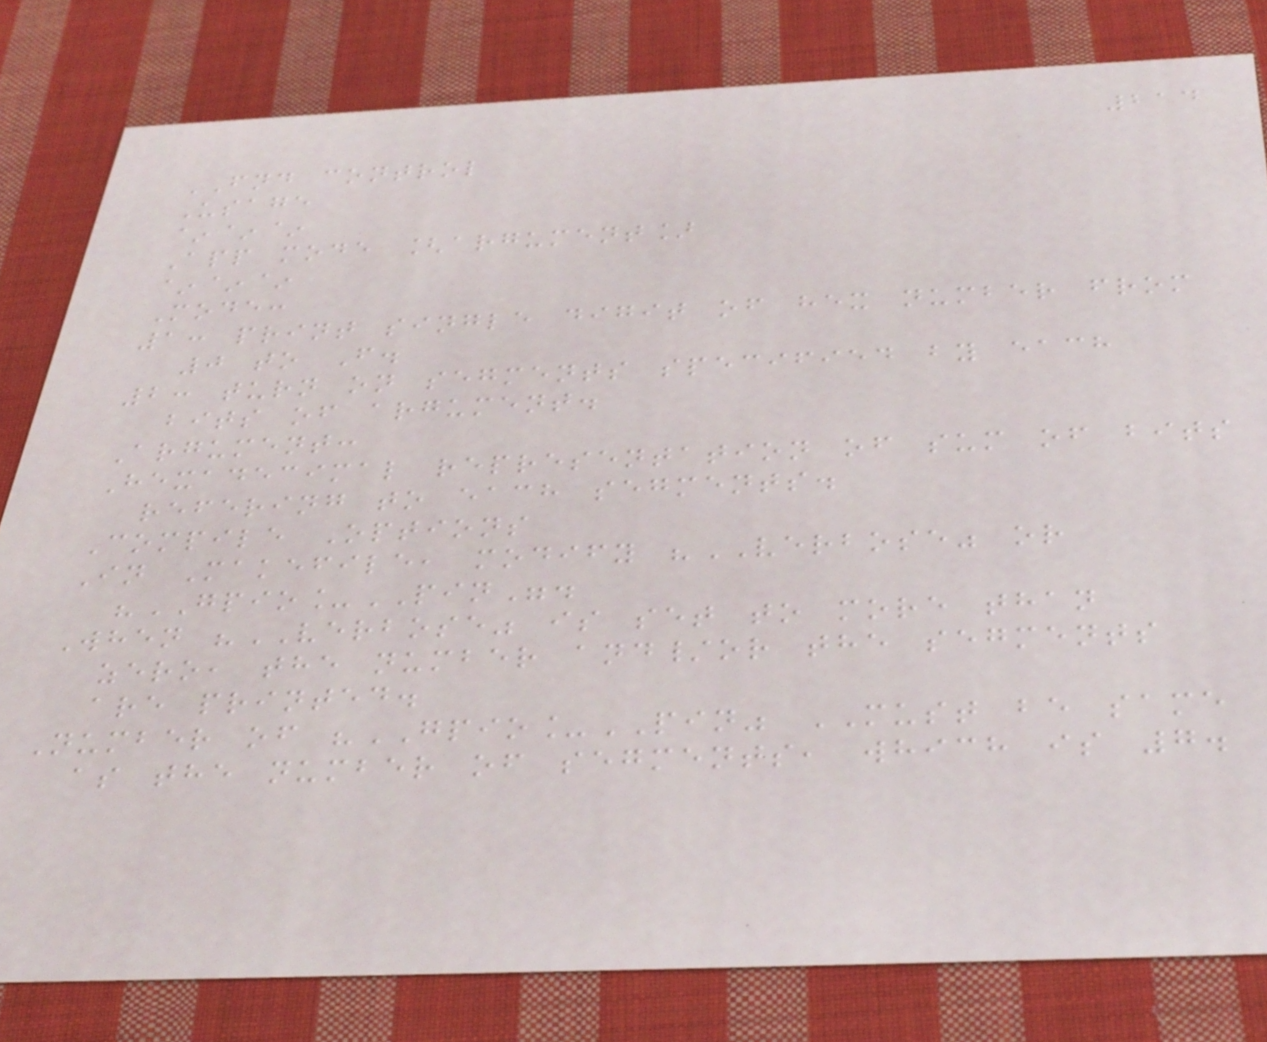214
FND control
Usage
~~~
App mode [argument]
~~~
Mode:
1: print single digit of hex number from
0 to F.
2: turn on segments specified by each
bits of argument.
Argument:
Hexadecimal representation of sum of bits
refering to each segments.
Compile Options
In Makefile, modify "VERBOSE" or
"GPIO_PIN".
When "VERBOSE" is set to more than
zero, the number and/or the segments
are printed.
Number of "GPIO_PIN" MUST be same
as the number of segments, which is 7.
